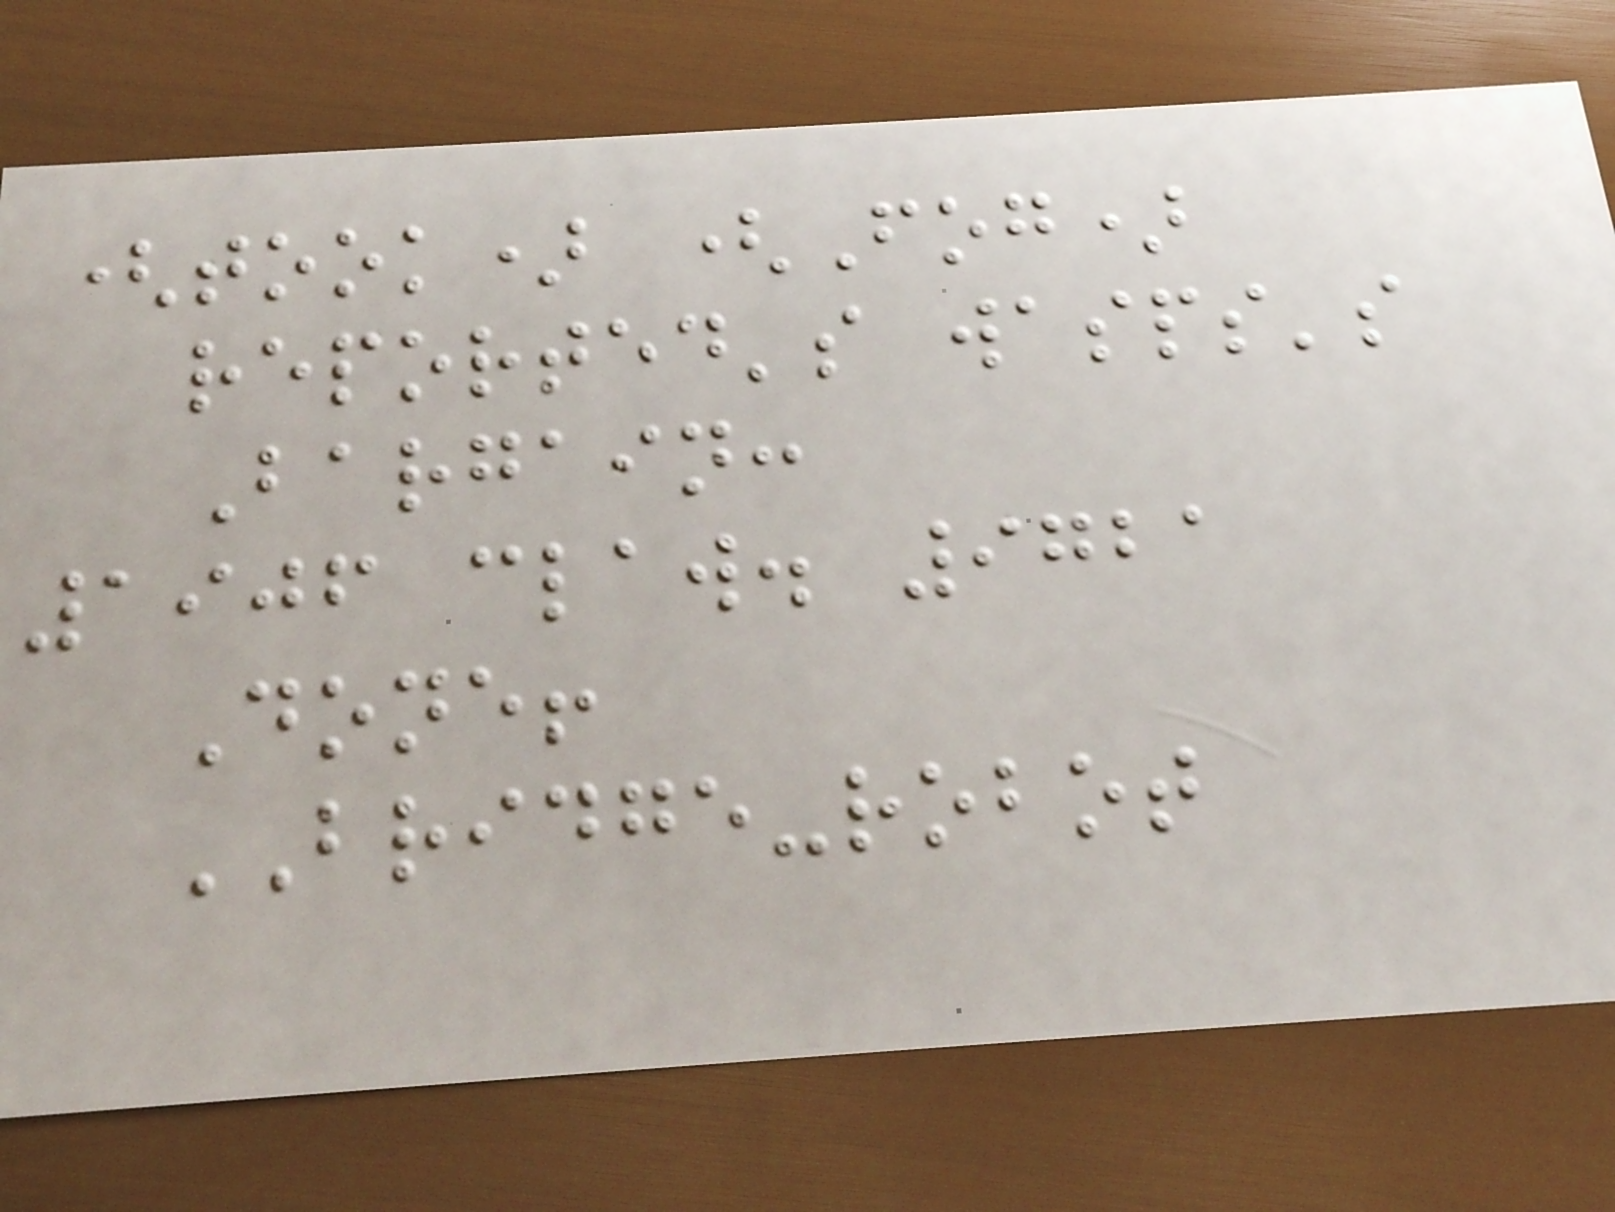(took) (Fog)
reported's wasps's
Bargain:
1906 claw. 9721
Done!
BRIDGE-robot
